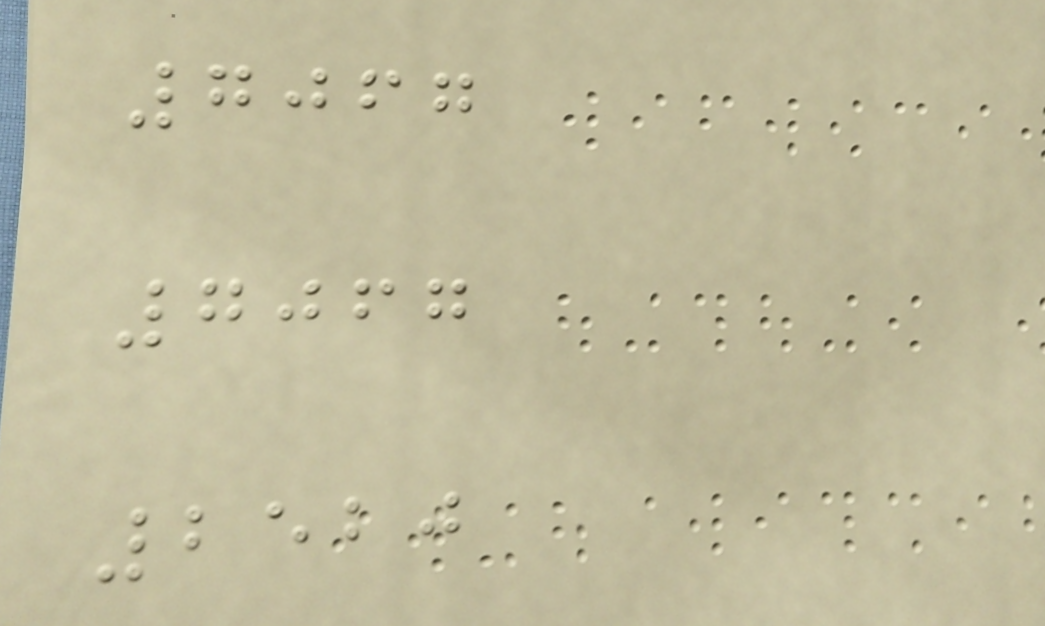7067
7067
2520
